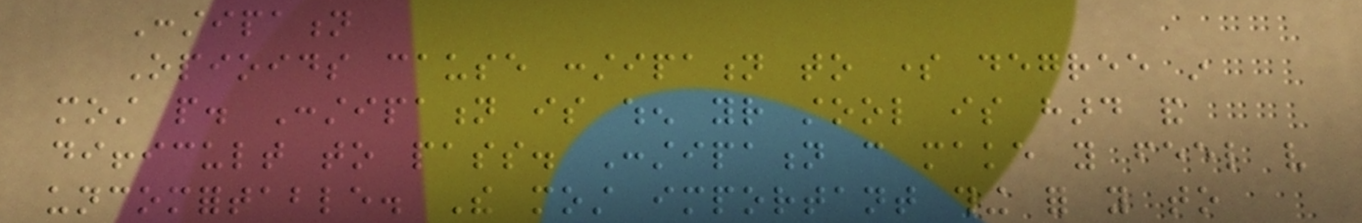Constipation
Opioids cause constipation to some degree in
most people. Constipation is when your stool is hard and
difficult to pass. Constipation can make you feel very
uncomfortable. The most important thing for you to
